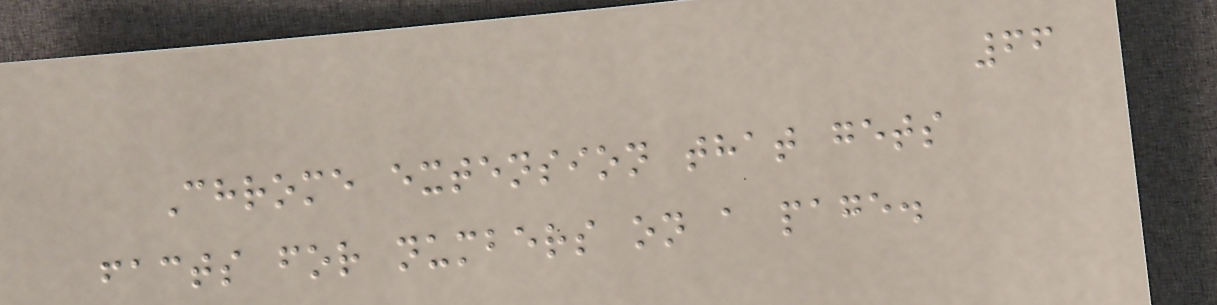66
Chrome extension that gets
facts for numbers on a page.
